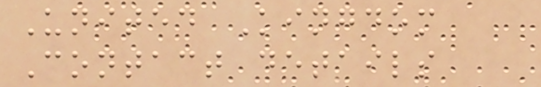United Kingdom
Contact details
